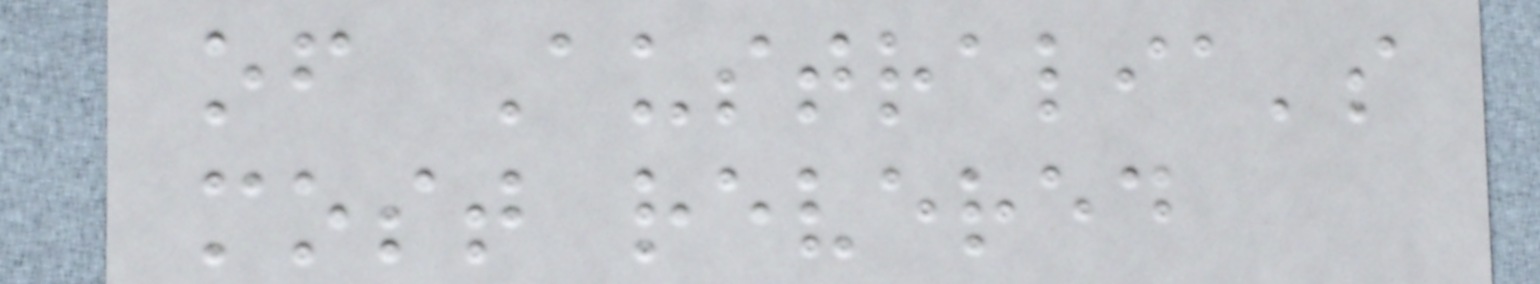of Australia's
most revered
